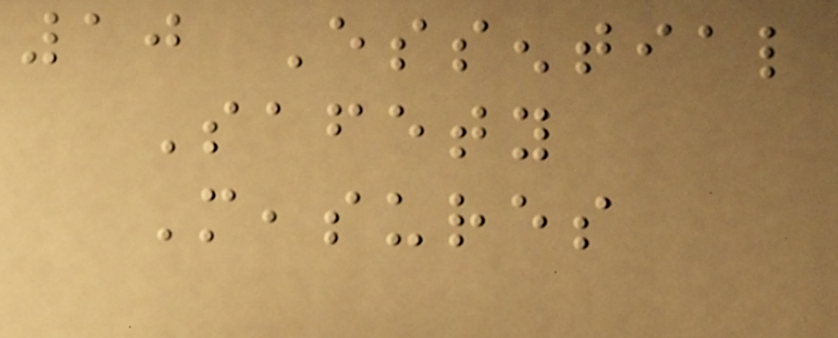10 Essential
Safety
Measures
